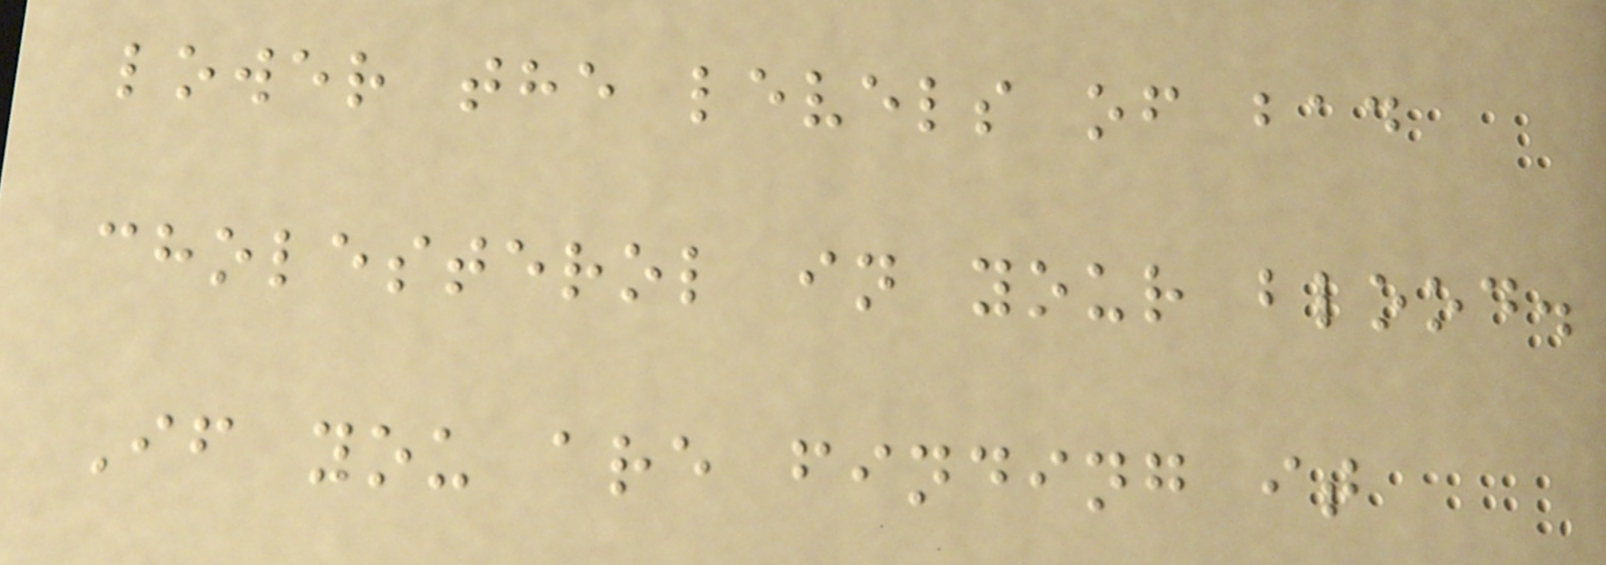lower the levels of bad
cholesterol in your blood.
If you are finding it
